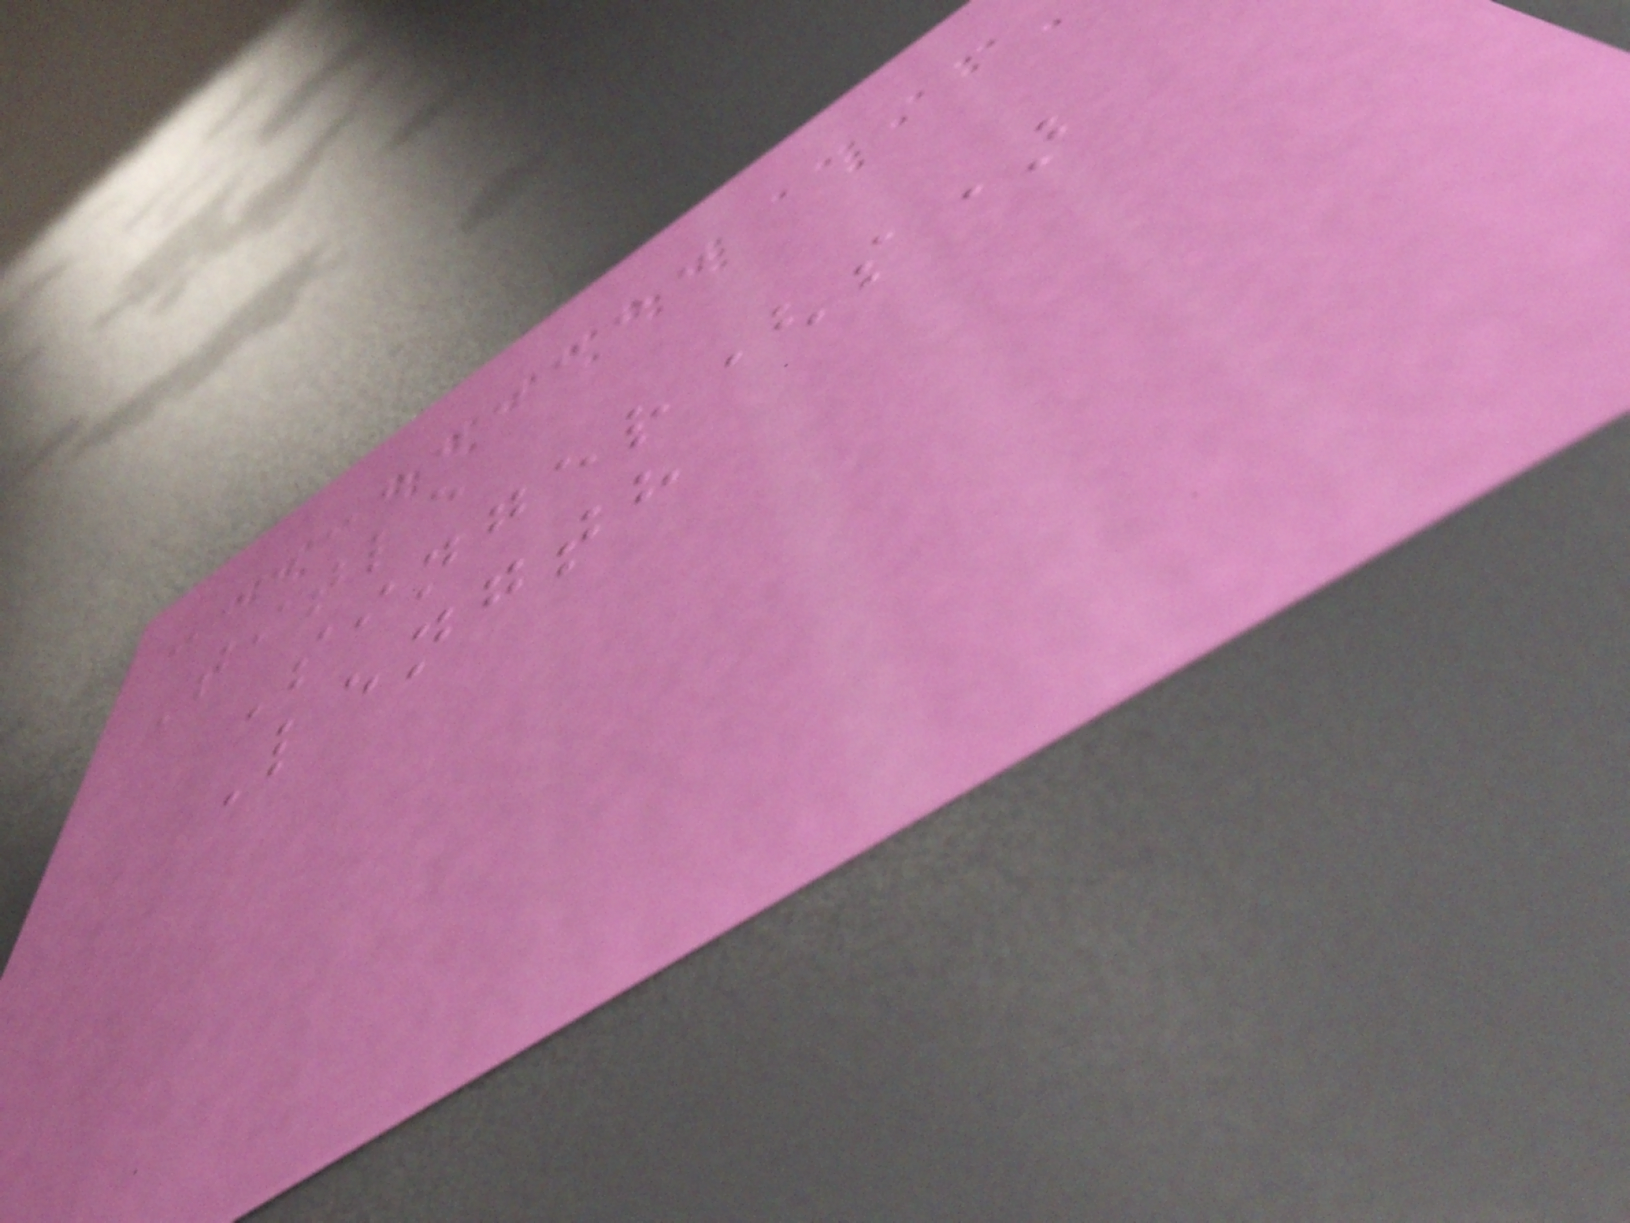Title
Singer(s)
Length
